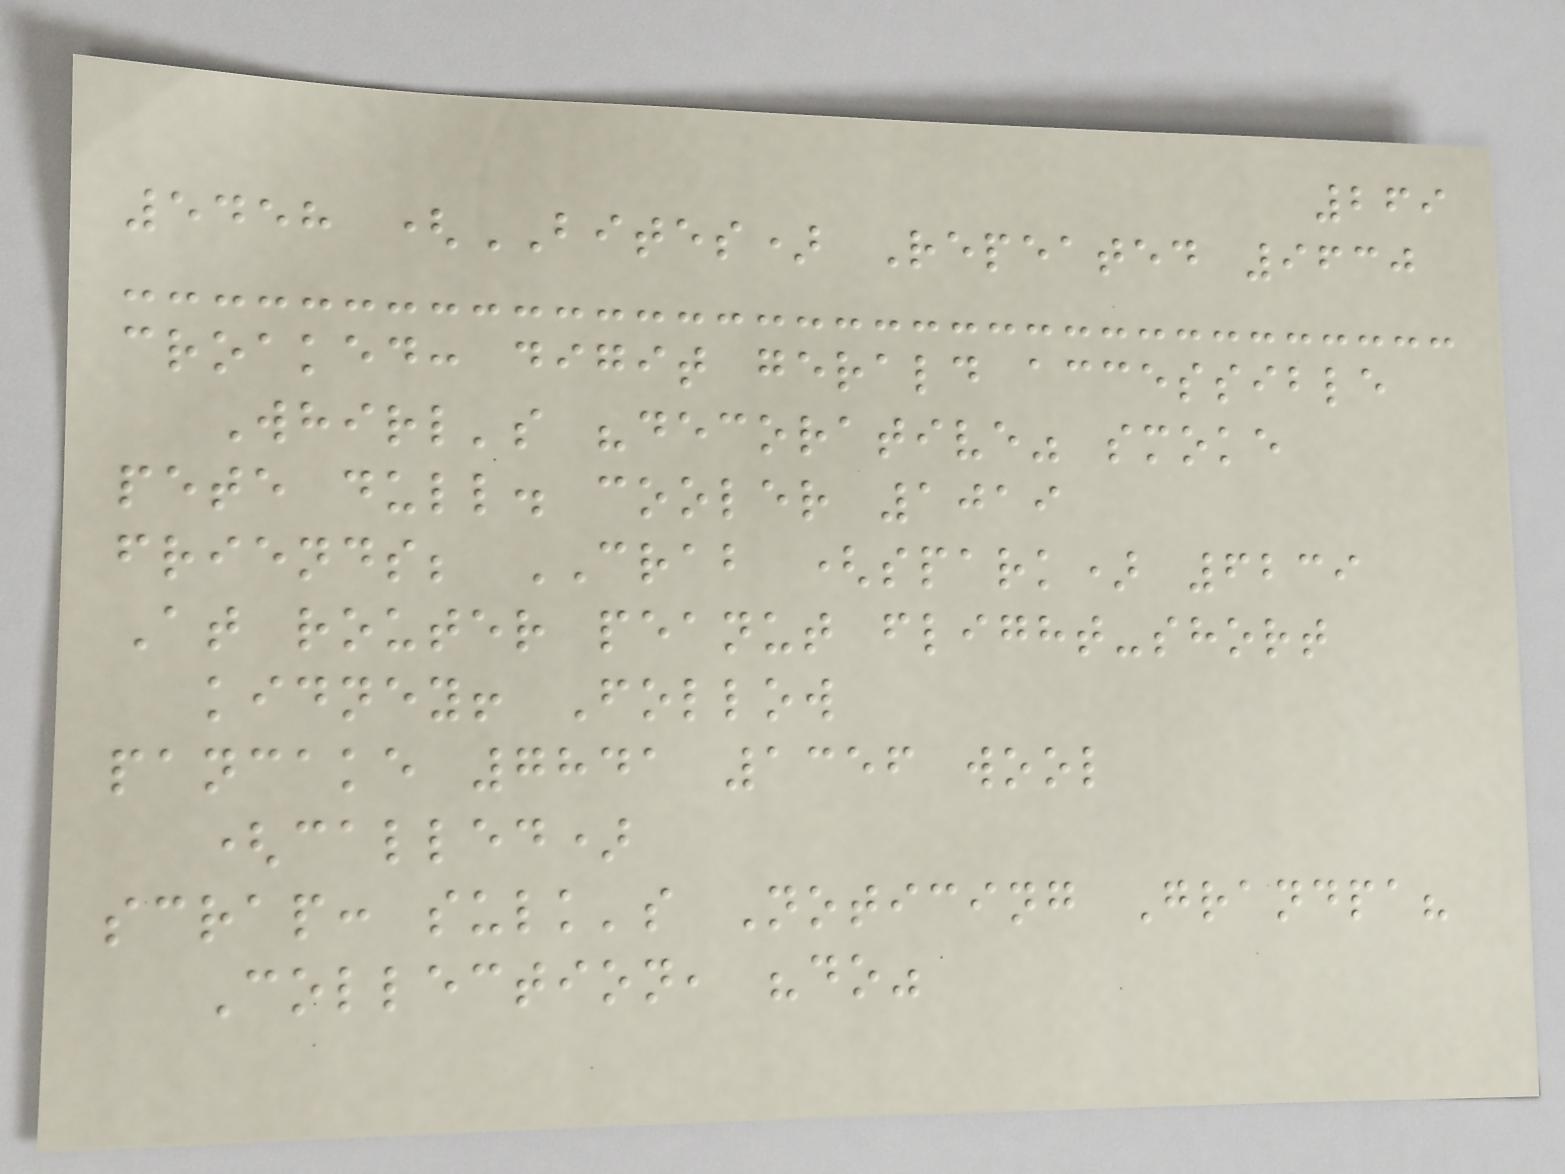269
5458 (BITES) Repeated 9630
croaked: digit gerald accessible
Whirl's "decorative" smoke
pete dull. cooler 1019
friends; CRAB (spark) 6239
At router peanut flight-short
kidney! Follow
pancake 7841 1356 wool
(called)
scrap: sulk's Noticing Grandpa?
Collection, "do"
